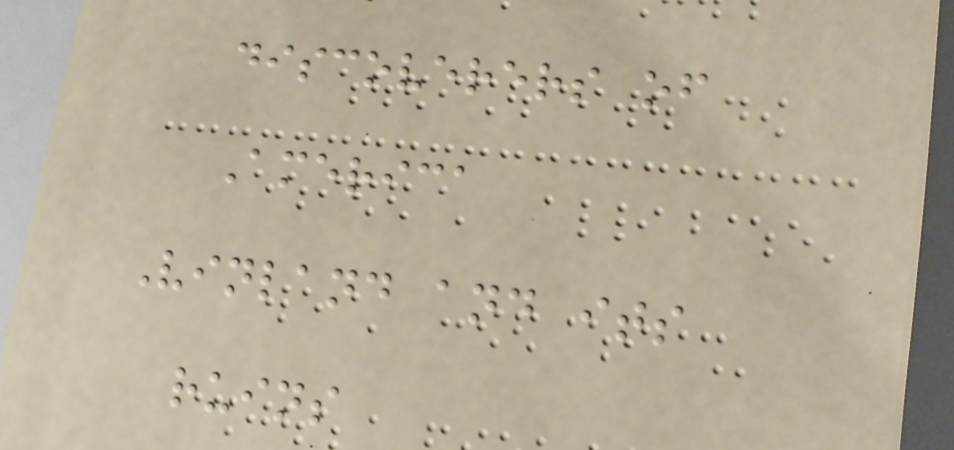discoverers of
America
Vinland and its
ruins
